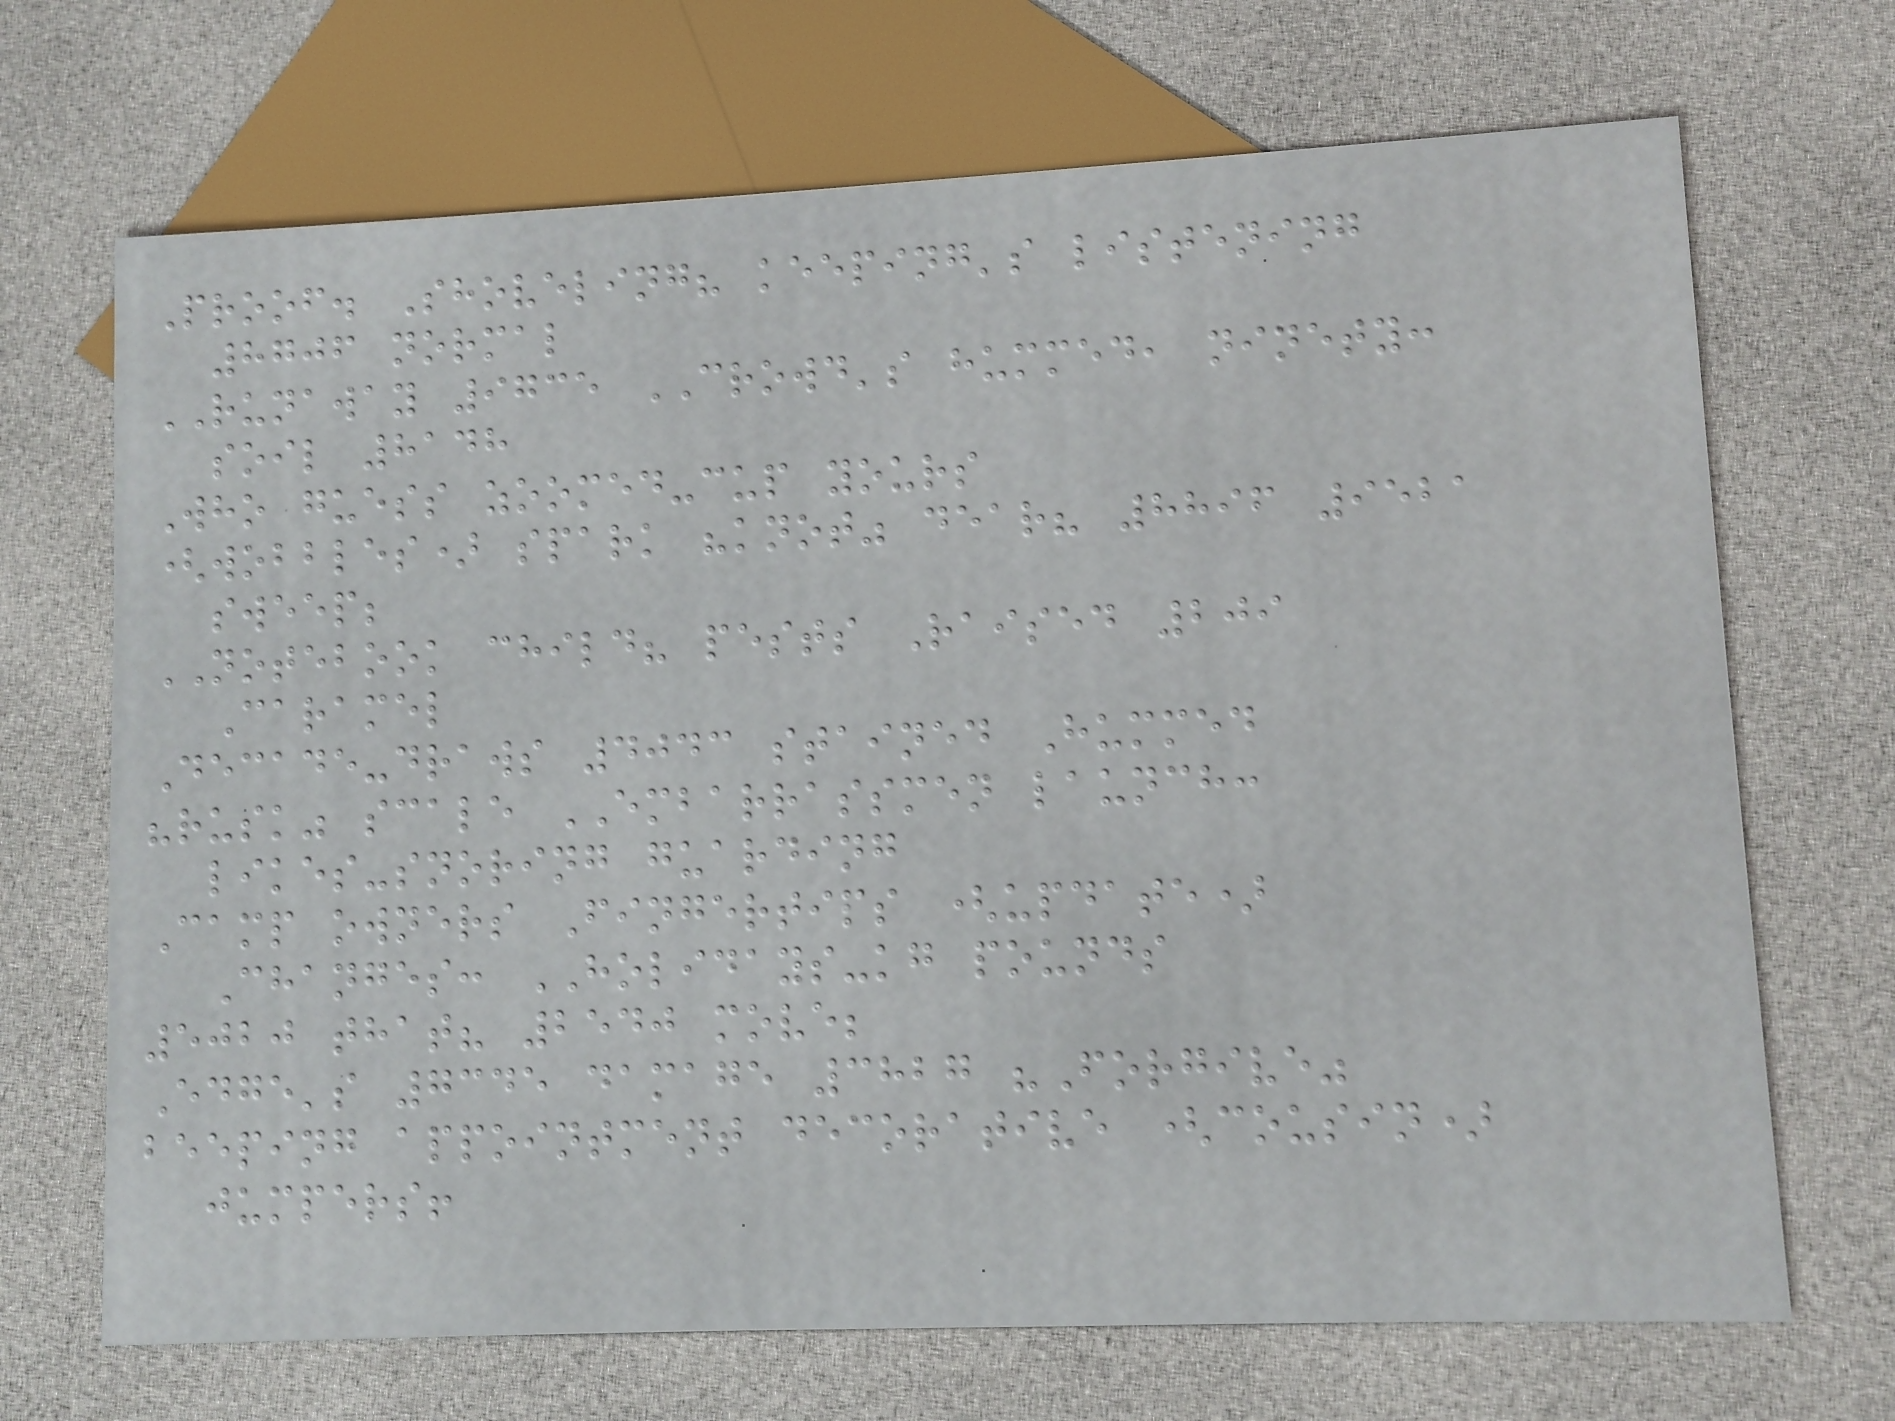Proof. Shoveling? keeping's listening
8706 normal
RUNAWAY 9735 CROWD's hummed, ninety:
soil 8148
Who guess zoomed-cup yours
(wobbles) spark "knot" dear? 8896 9521
sweep;
NOTEBOOK child? pests Raised 209
Caramel
Decade-draws 4043 stained Hummed
"rusk" scale EMBARRASSMEN launch:
likes-snoring guarding
Camp owners Fingertips (update)
Changes: HOLIDAYS-kg pounds
5020 that? 2540 move;
Edge's 7345 damage 3827 "Forgive"
beeping appointment decorative (cousin)
jumpers!
